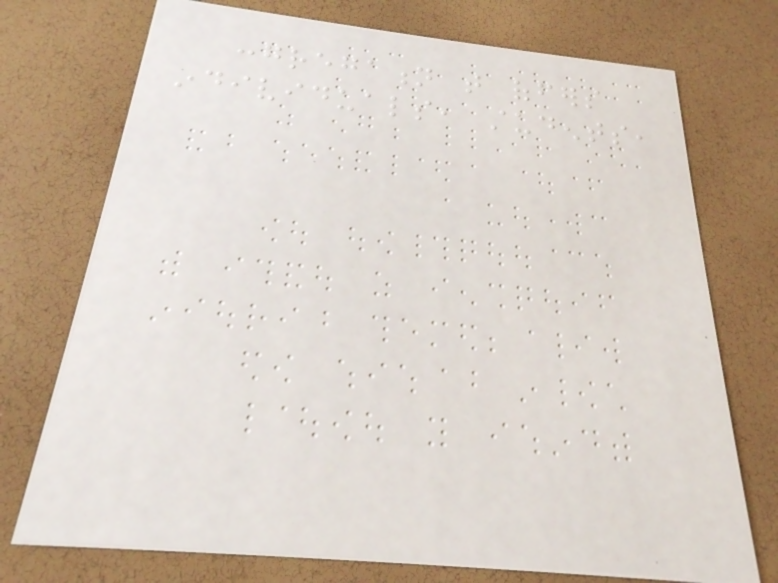congregation that offers
individuals, students,
